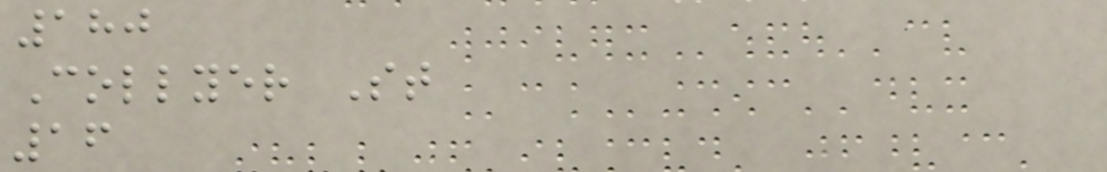180
Collyer St
16
